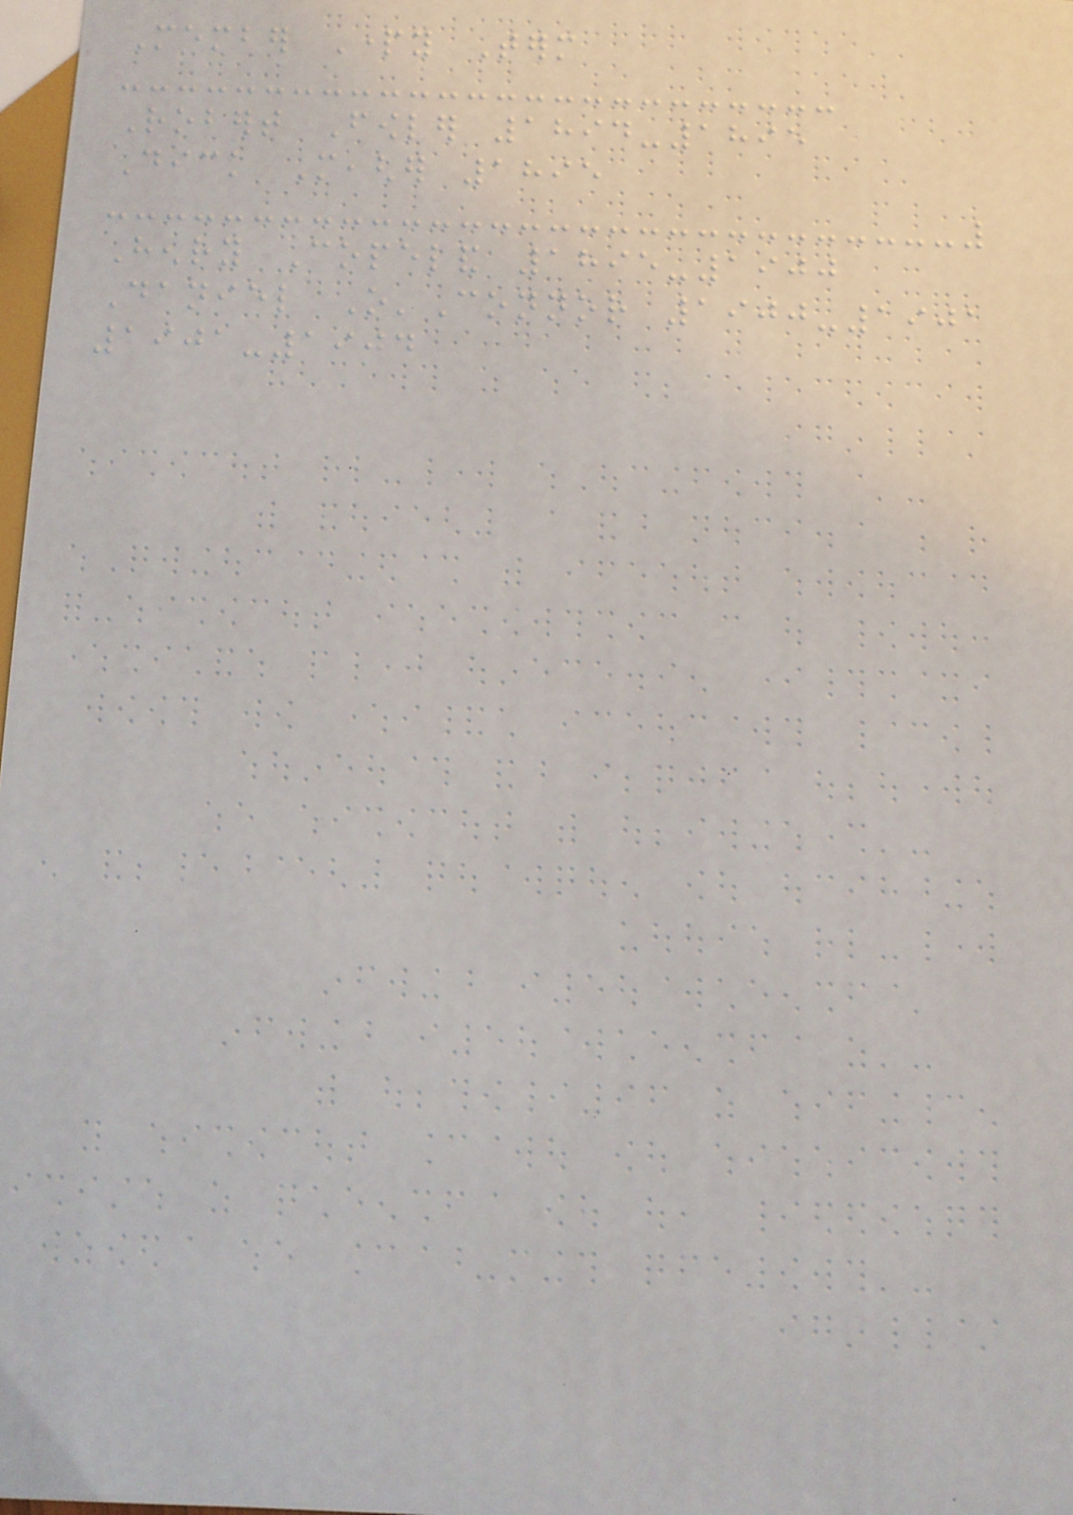Member Party Term
Robert Fowler 1894-1895
Dick Meagher 1895
Henry Copeland 1895-1900
Daniel O'Connor 1900-1901
1901-1904
